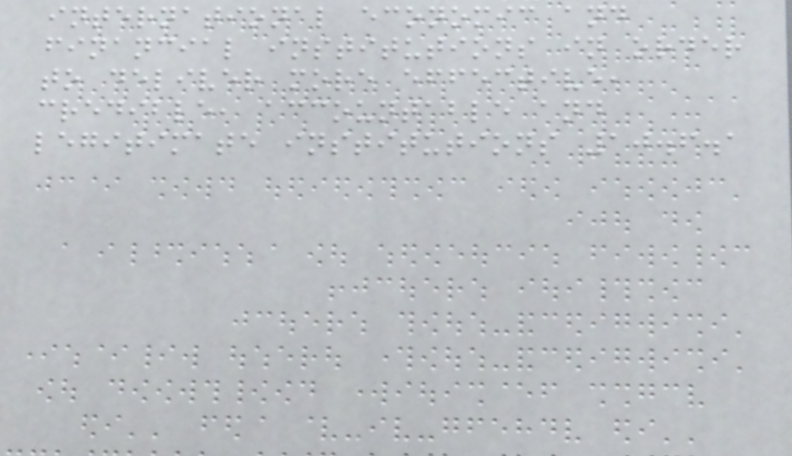international economic and
financial institutions in order
to deliver more effective,
credible, accountable and
legitimate institutions 10.6.1
